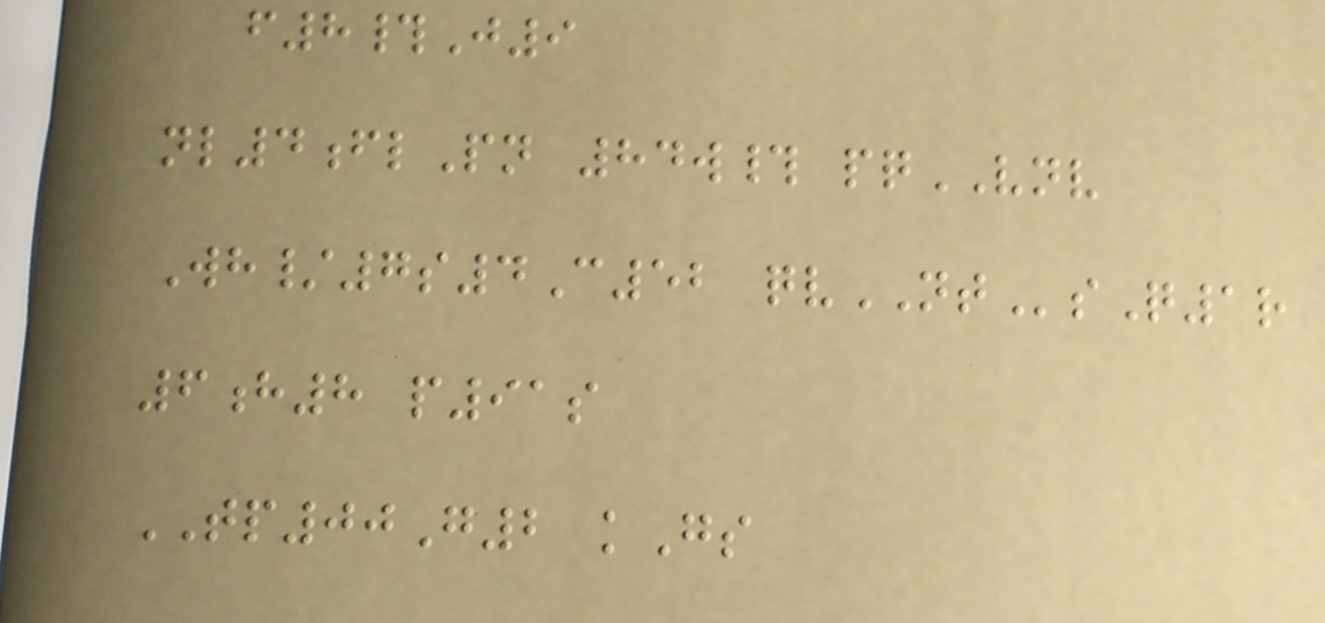f8#J9
nl4flPn 84w# pqVNV
Wh/7s4C52 qvNTsQ1r
6h8 p91s
TP00G2 kGs
